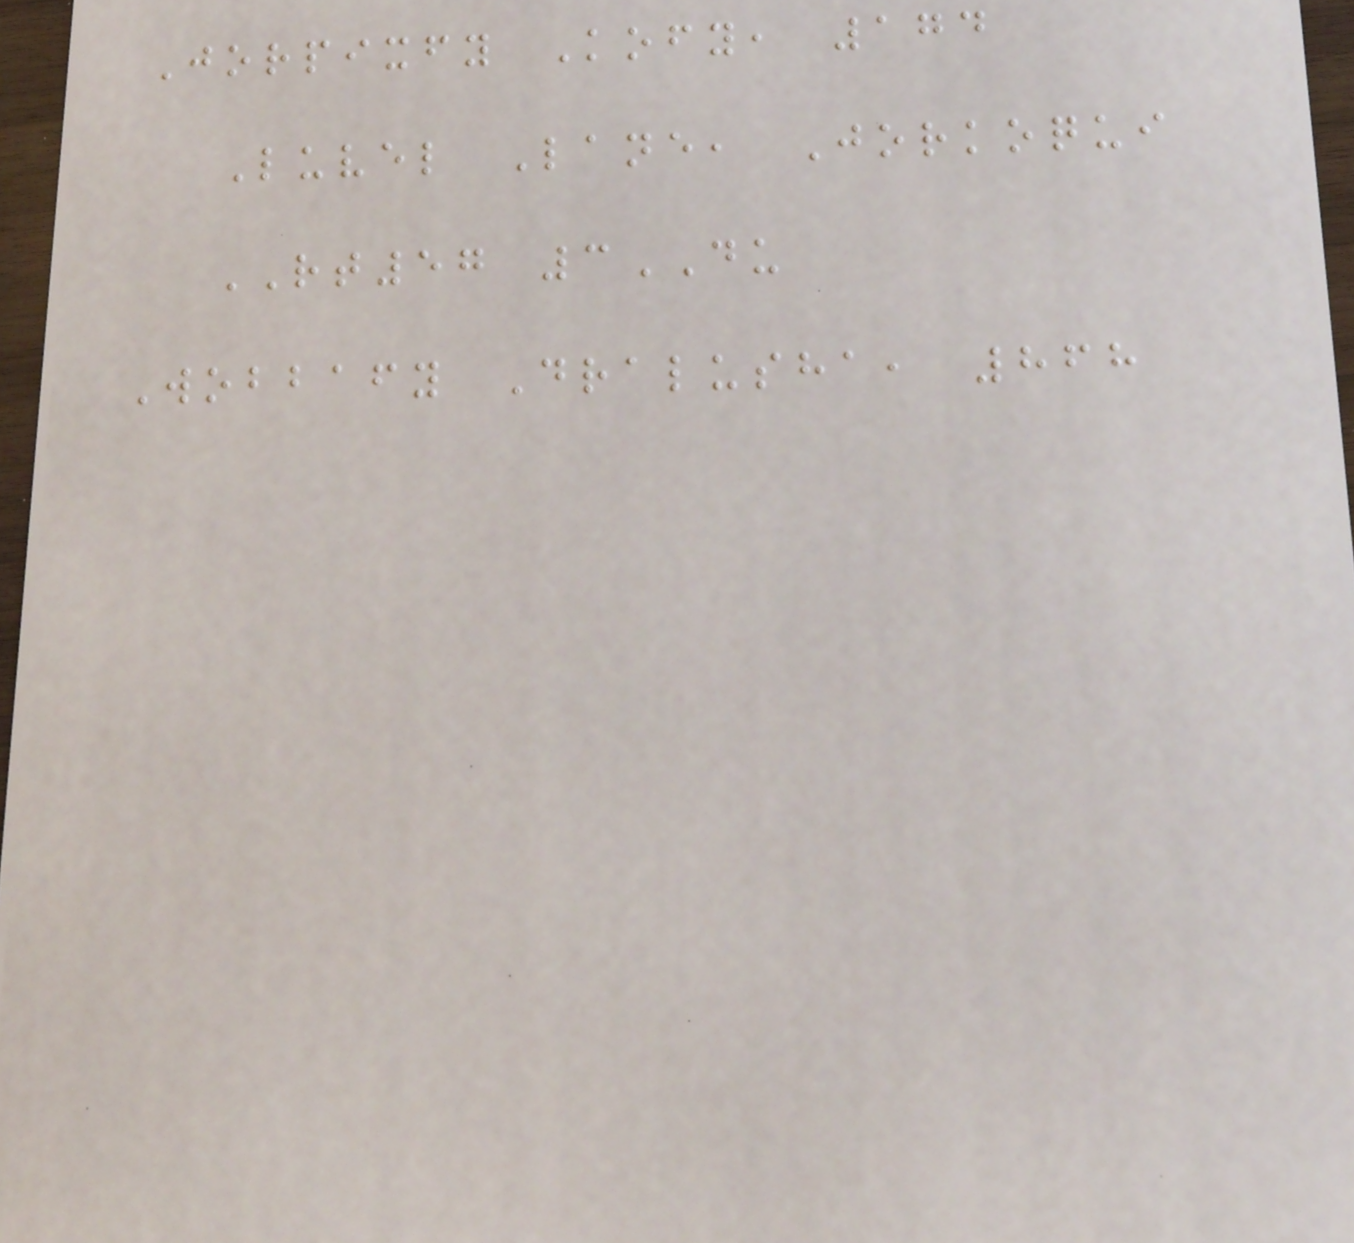Jorpixfy Kofy, 174
Luvel Lane, Jorkoqui
RT57 3DU
Wobbafy Dralusha, 868
